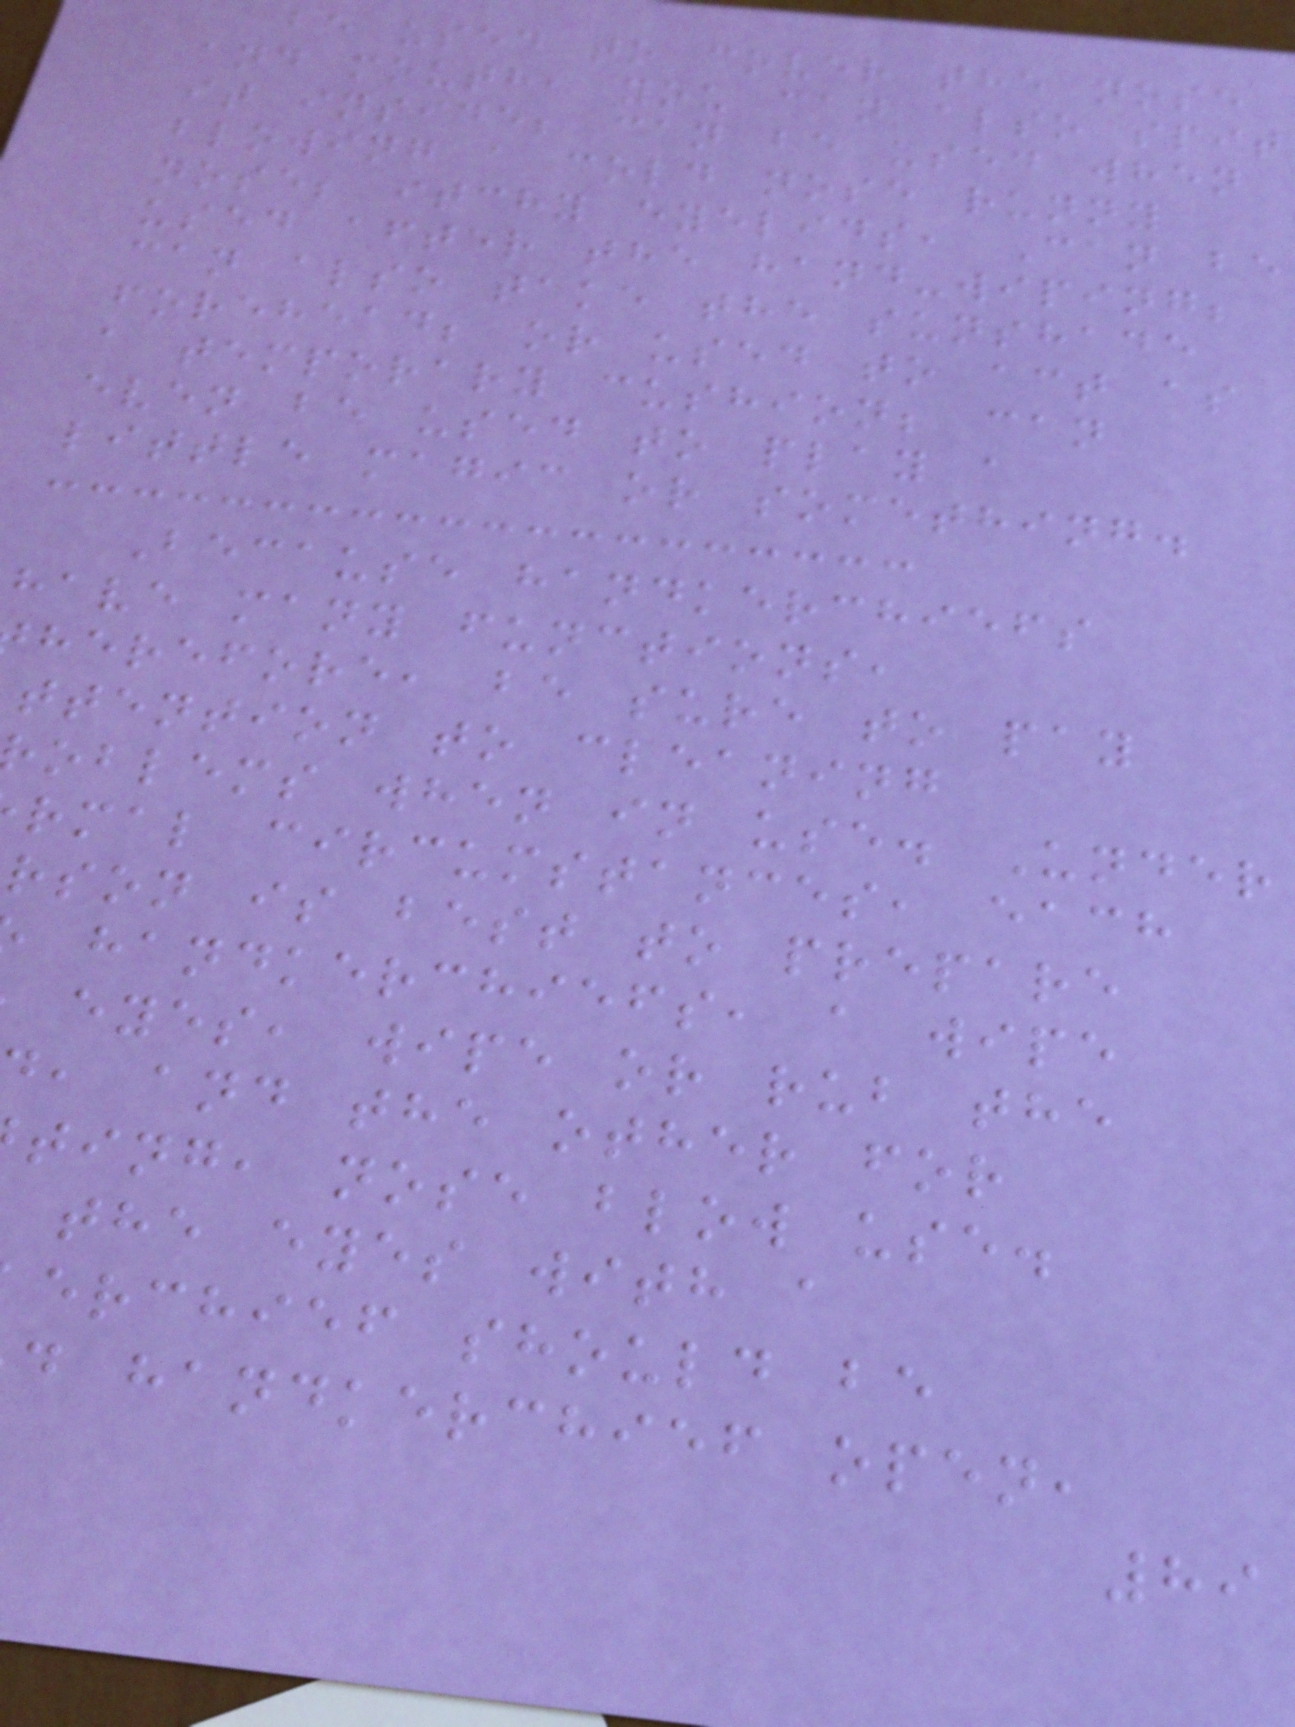be used to cover the nose
and mouth, you can also spit
it inside; can be used when
blowing a cold nose runny
nose; itchy eyelids, Can be
used after the hand-wiping;
can also take the sunshade
forehead; or used to act as
a temporary cushion; can
even be used to play a
little magic or something.
Because handkerchiefs
have many functions,
herefore, be sure to pay
ttention to cleaning
oblems when in use. Under
rmal circumstances, each
rson is best to prepare
handkerchiefs, a wipe
eyes, wipe or rub the
, and the other for
ting, nose blow use.
the eyes with a
erchief should be
d handkerchief open,
89
